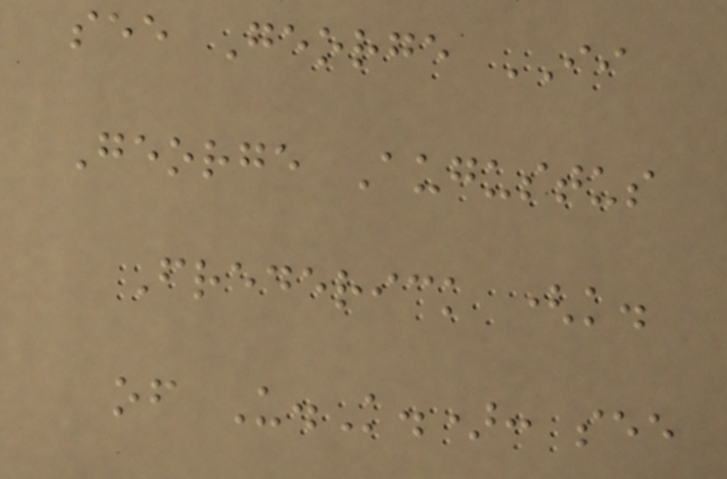see George II
George Augustus
Frederick (k.
of U.K.): see
